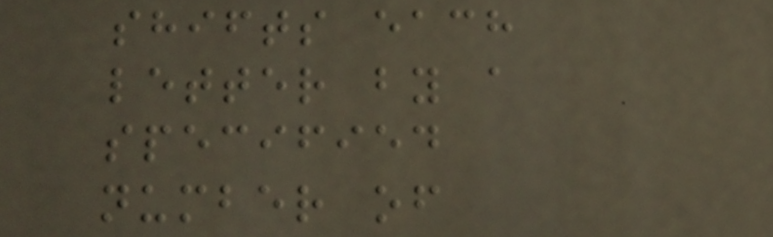shifts each
letter by a
specified
number of
